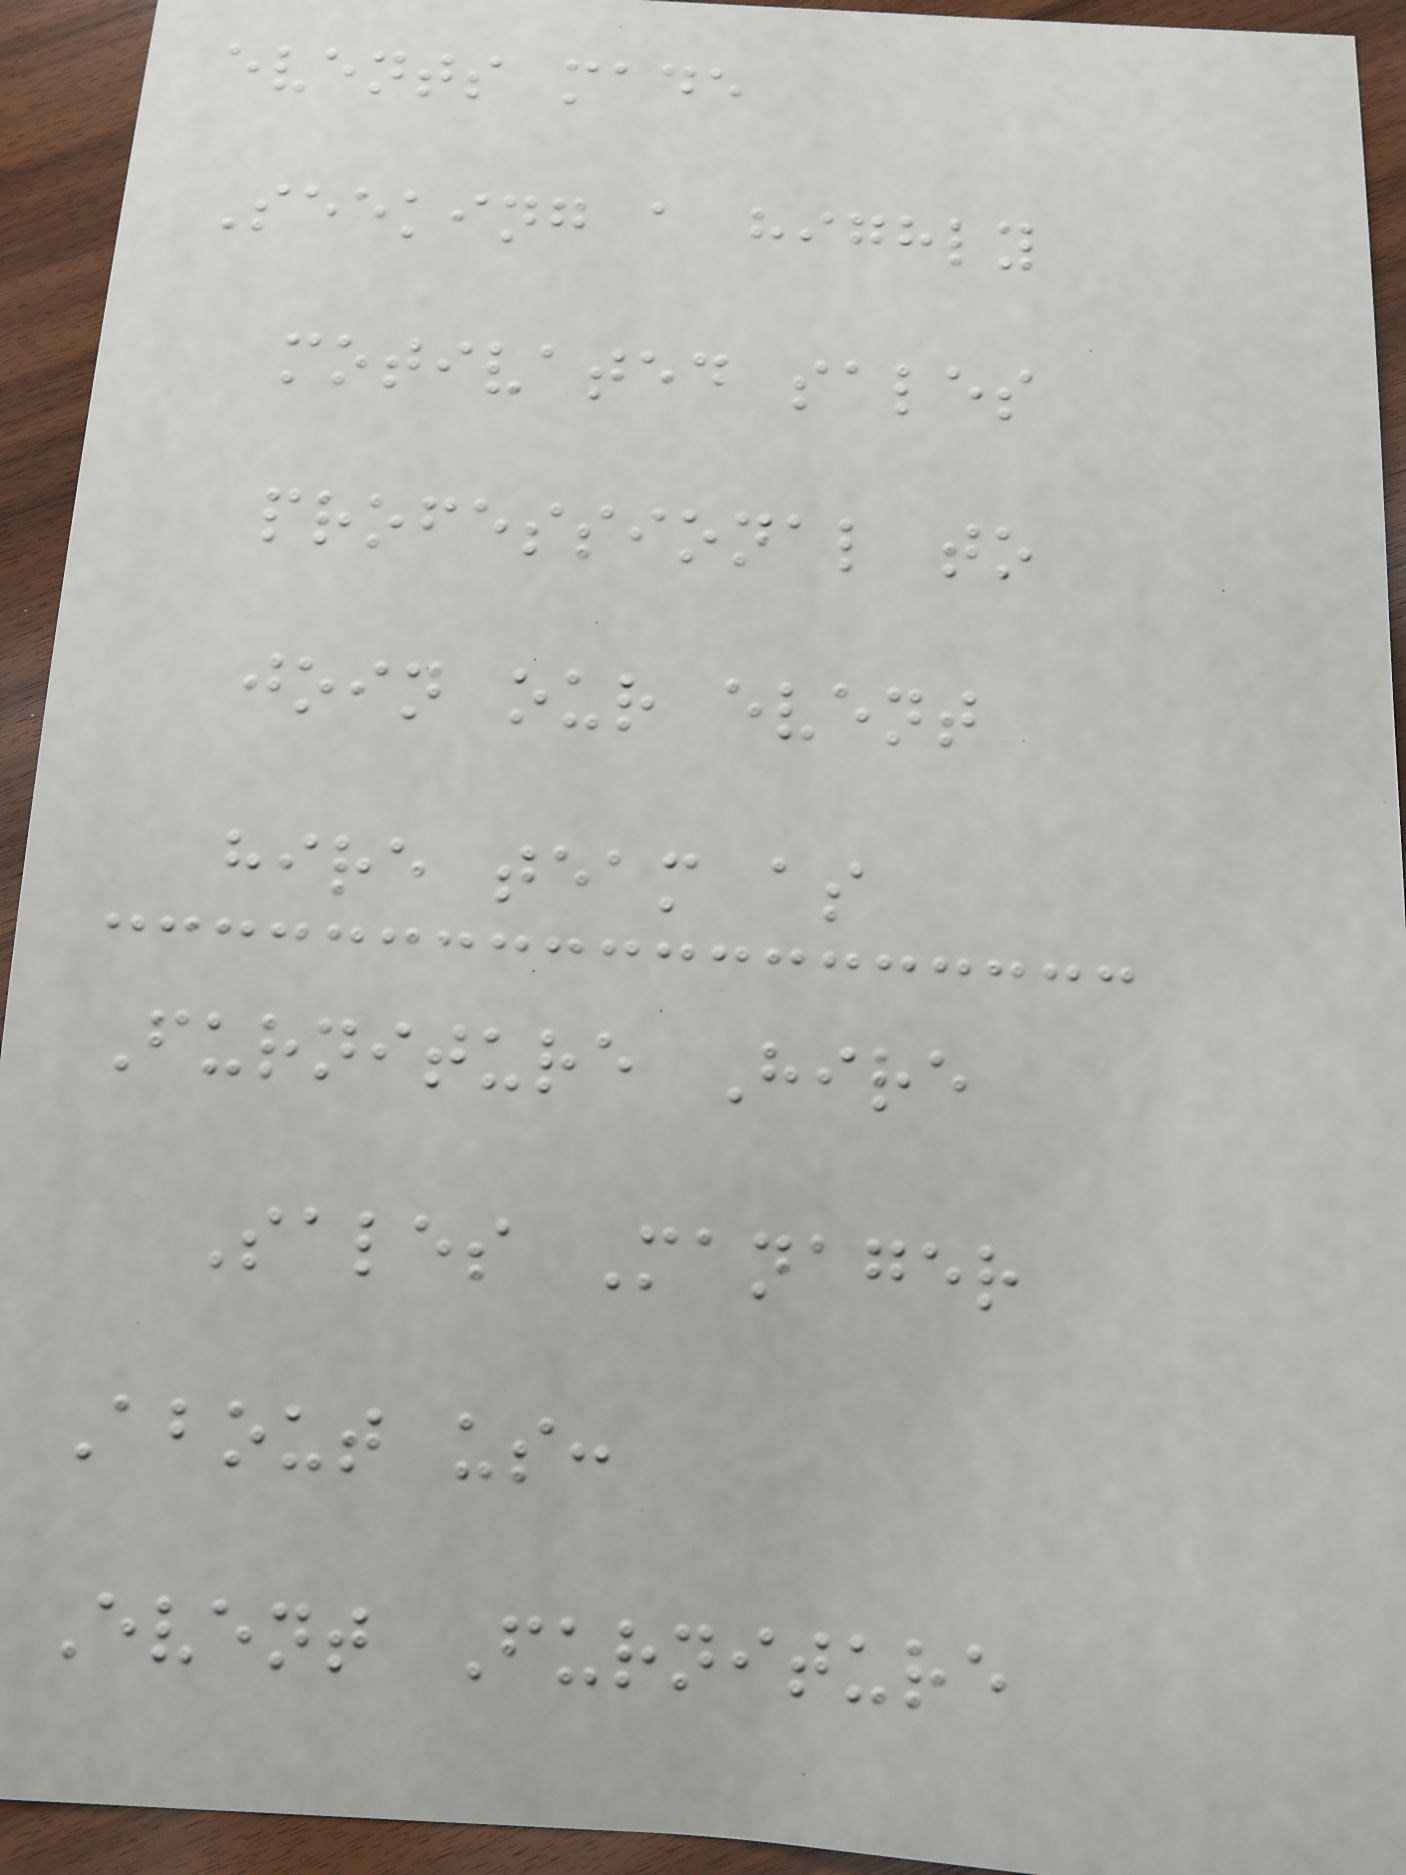events made
Seeking a highly
motivated sales
professional to
join our event
hire team as
Furniture Hire
Sales Manager
About us:
Event Furniture
